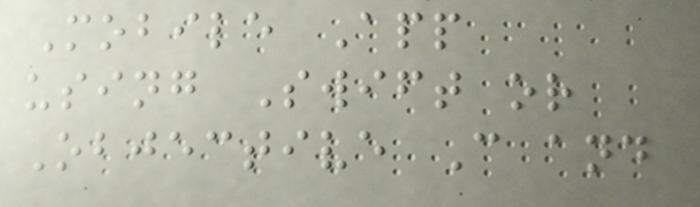Mobile App
using Swift or
Objective C and
